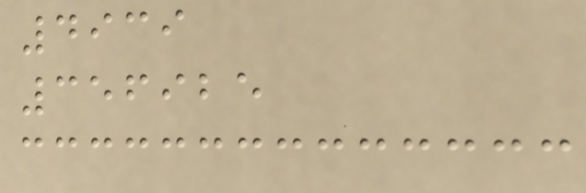4939
356925
